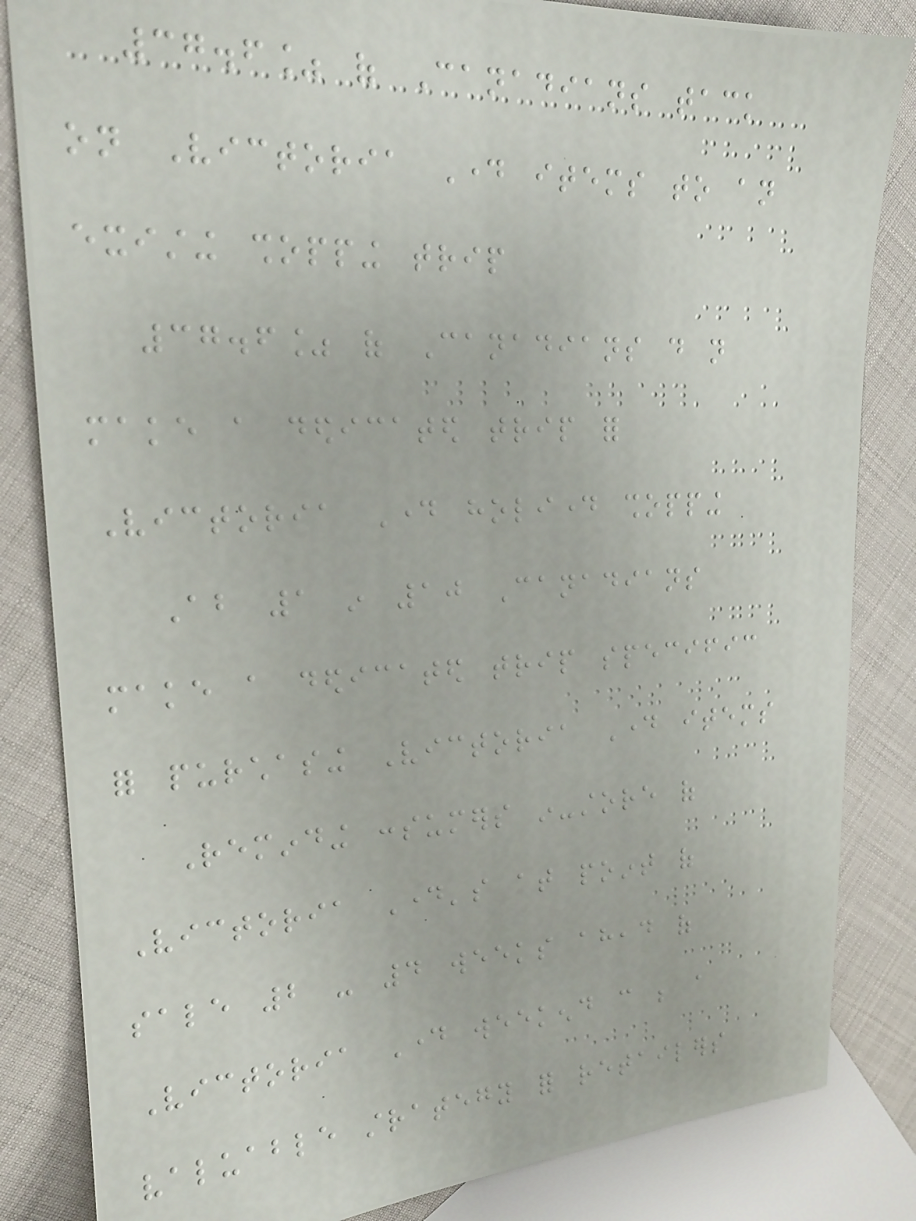37.6% of Canadians tack
on Victoria Day items to an
existing shopping trip
37.6% of Canadians do not
make a dedicated trip for
Victoria Day holiday shopping
About 1 in 10 Canadians
make a dedicated trip specific
for purchasing Victoria Day items
Reminding consumers in-store of
Victoria Day's at point of
sale 2 - 4 weeks ahead of
Victoria Day weekend can be a
valuable strategy for retailers
